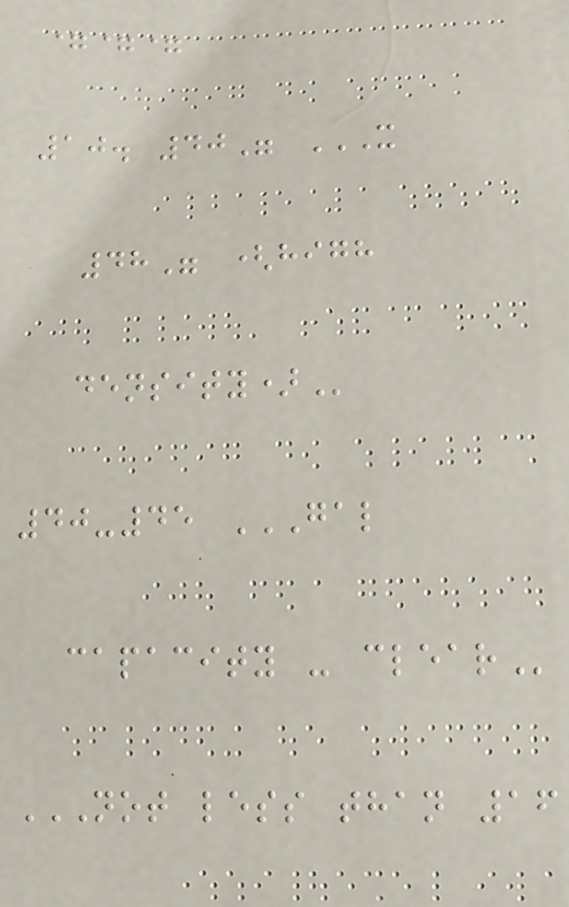===
10. 40" X
48" (HIGH
DENSITY)
40-45 GAL
CAPACITY - CLEAR
NOT LESS THAN 16
